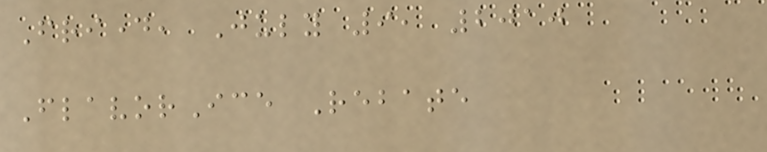Friday, July 9, 2010
FlavorIce Rebate
